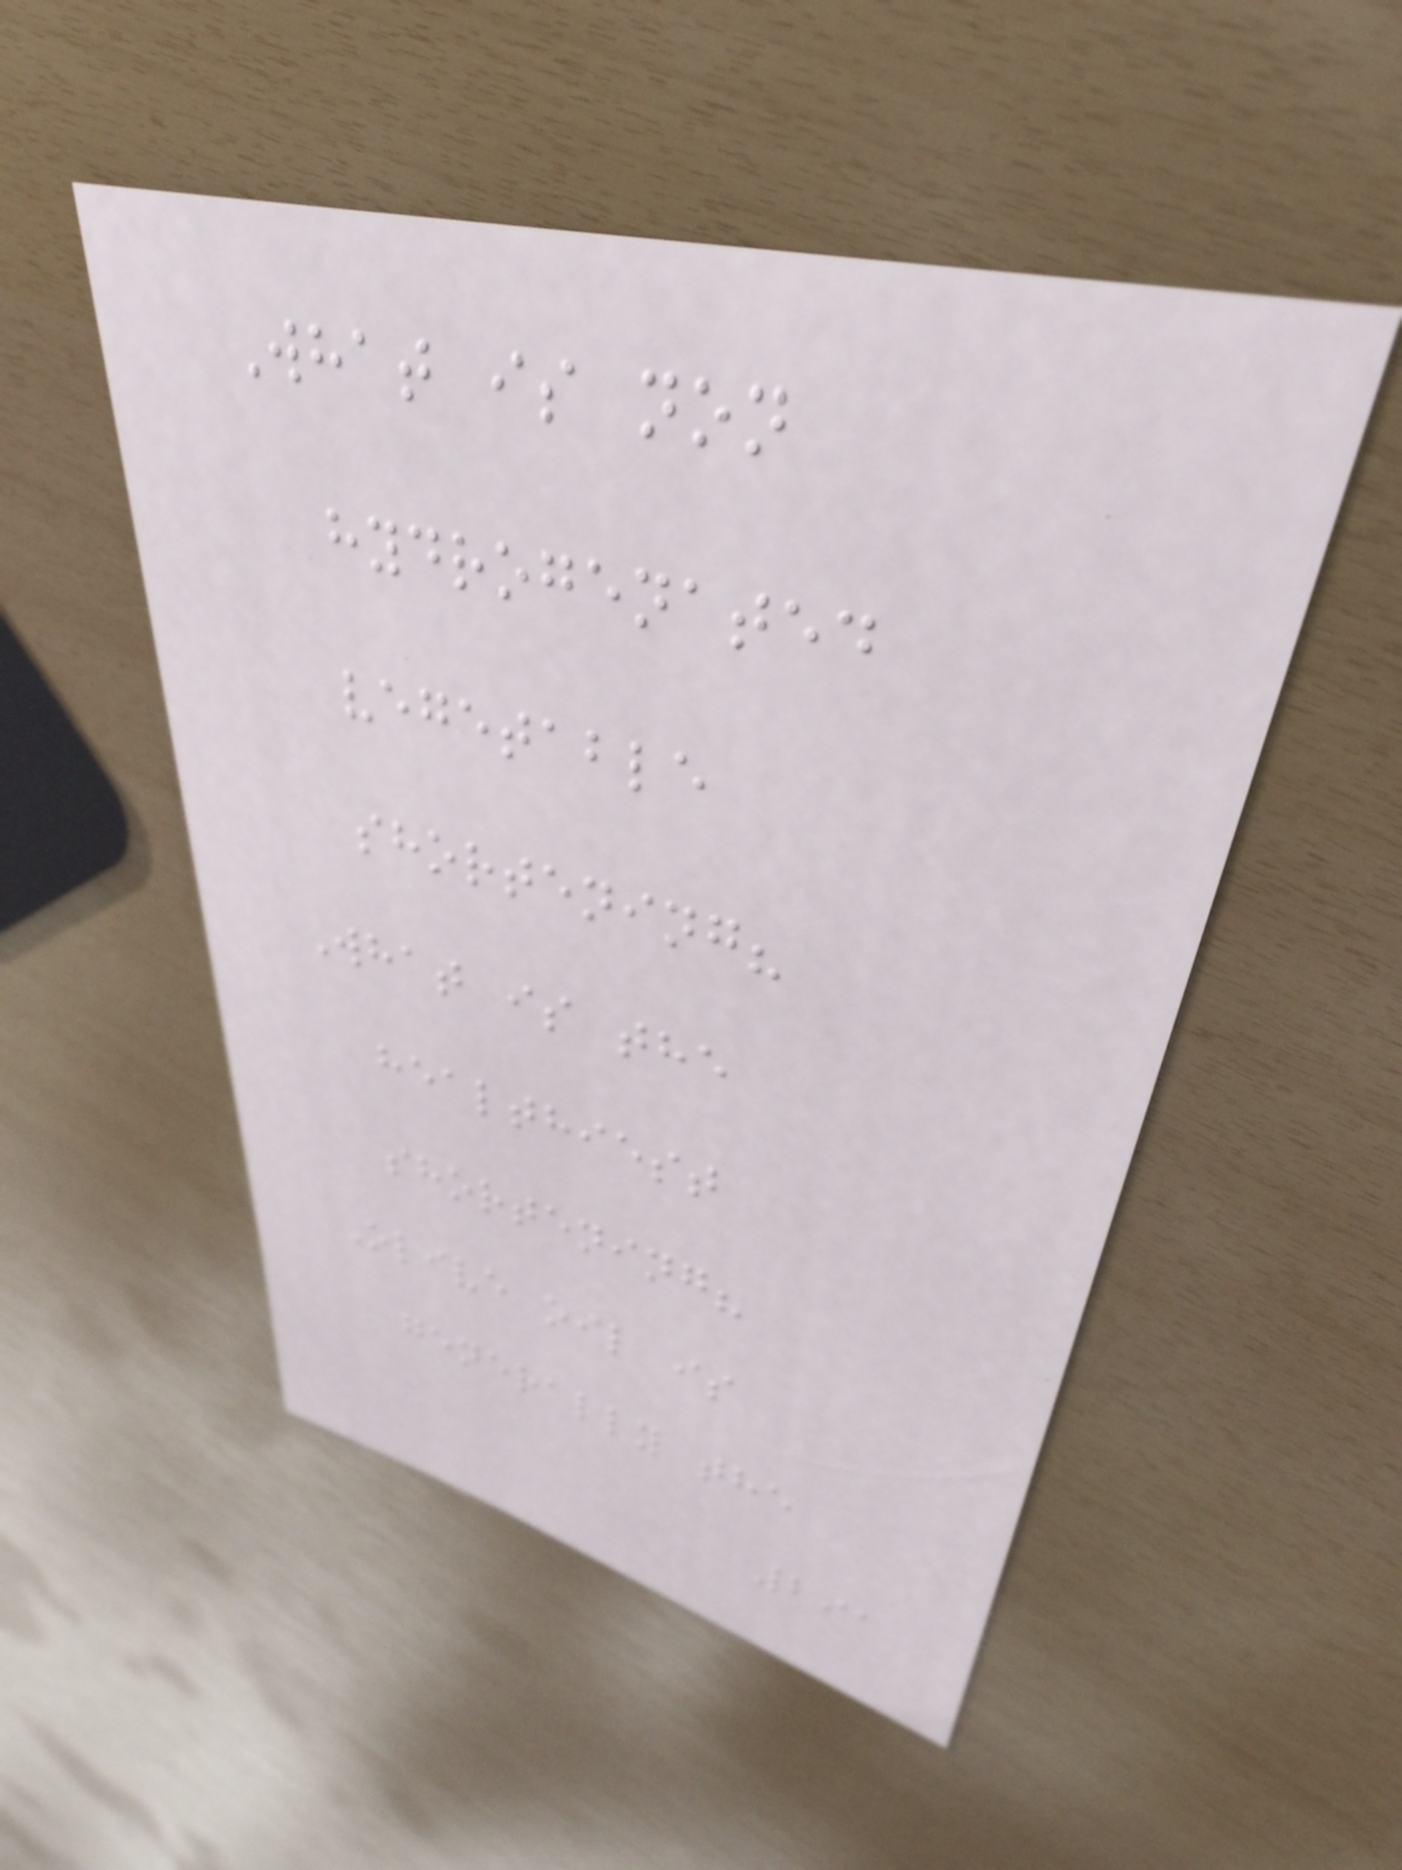What is non
hydrogenated
vegetable
shortening?
What is the
healthiest
shortening?
Olive oil is
generally the
291
